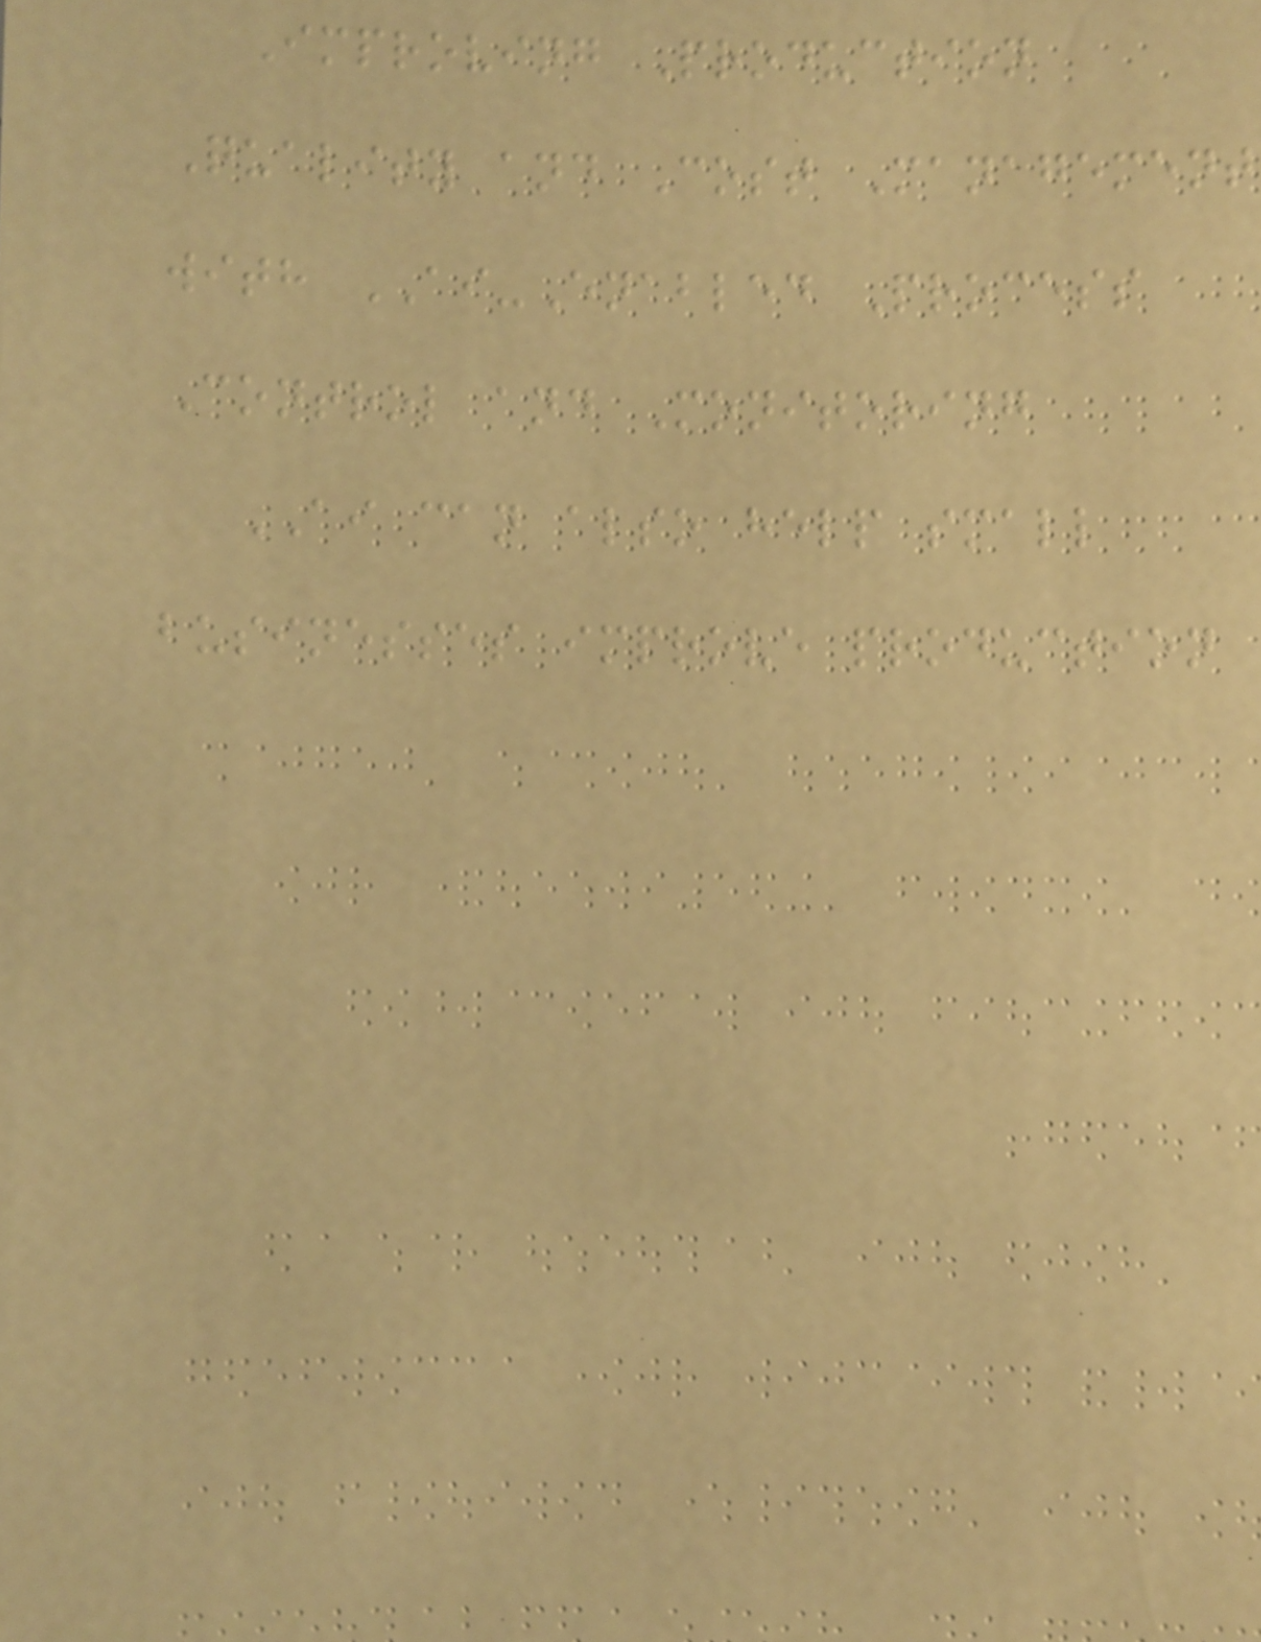Improving Production
Quality and Cost Management
with AI-Enabled Process
Control and Monitoring
AI can also help small
businesses improve production
